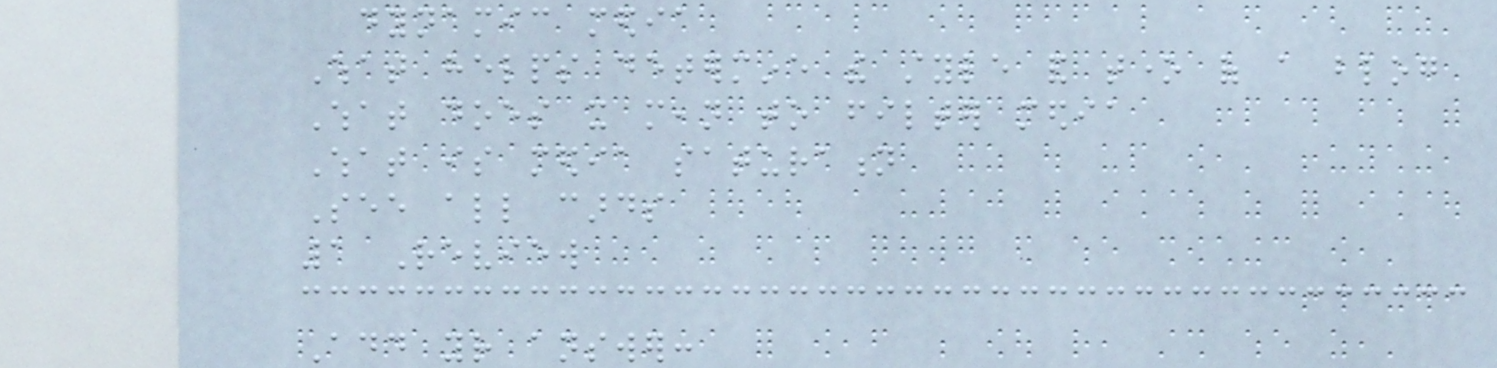dynamic media
What helps determine the style and tone of a blog
What does it mean to filter media
What is media saturation
See all cards
1 Review
Add your answer:
